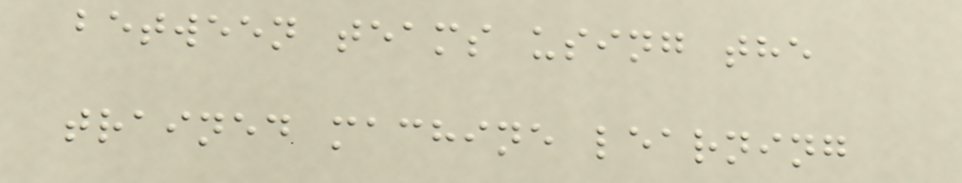between teams using the
trained machine learning
